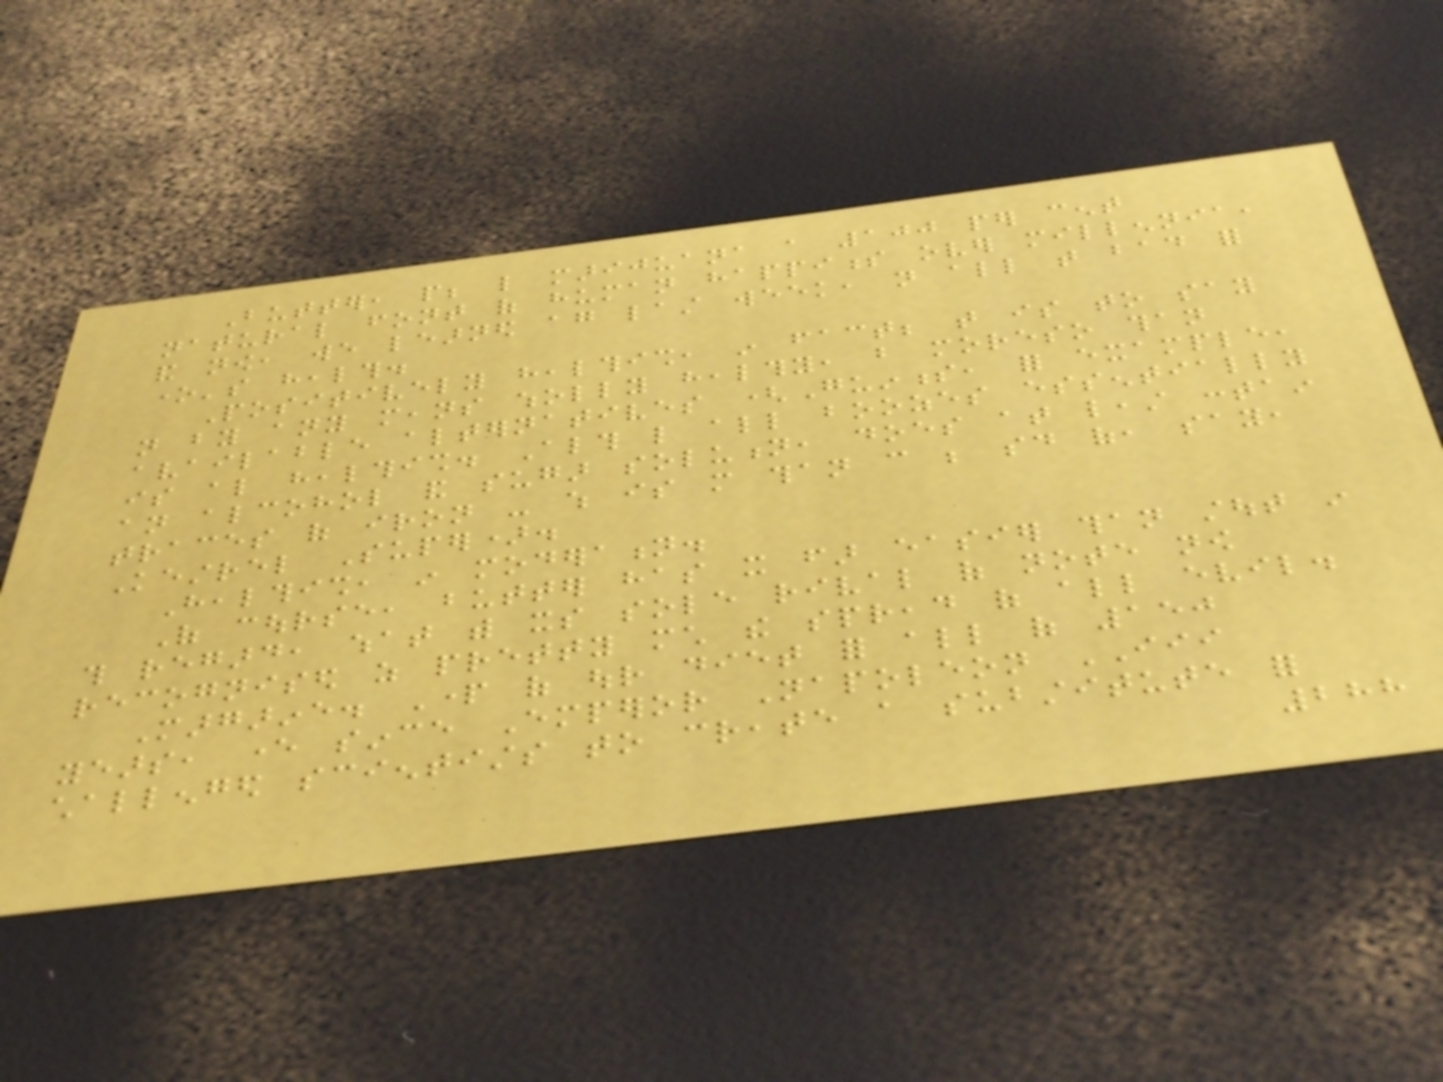Butter, people; like marijuana a 100 per cent
natural font of human happiness over millennia,
and now, we learned again last week, not all that bad for
one's health.
Positively healthish, in fact; that is to say
not by any means wholly healthy, but moreso than
available alternatives (Guinness, for example,
is also healthish. Although like all boozes essentially
an alcohol and sugar solution, does at least contain
traces of iron - which is more than can be said of, say,
Kestrel Super).
Healthish, in moderation.
Of course, butter has it far easier than stout in
this regard, what with its sole rival of note now
recognised as pretty much the spread of all evil.
Margarine. Part of our diet for all of 150
years, ever since Emperor Napoleon III
challenged scientists to create a substitute for
288
